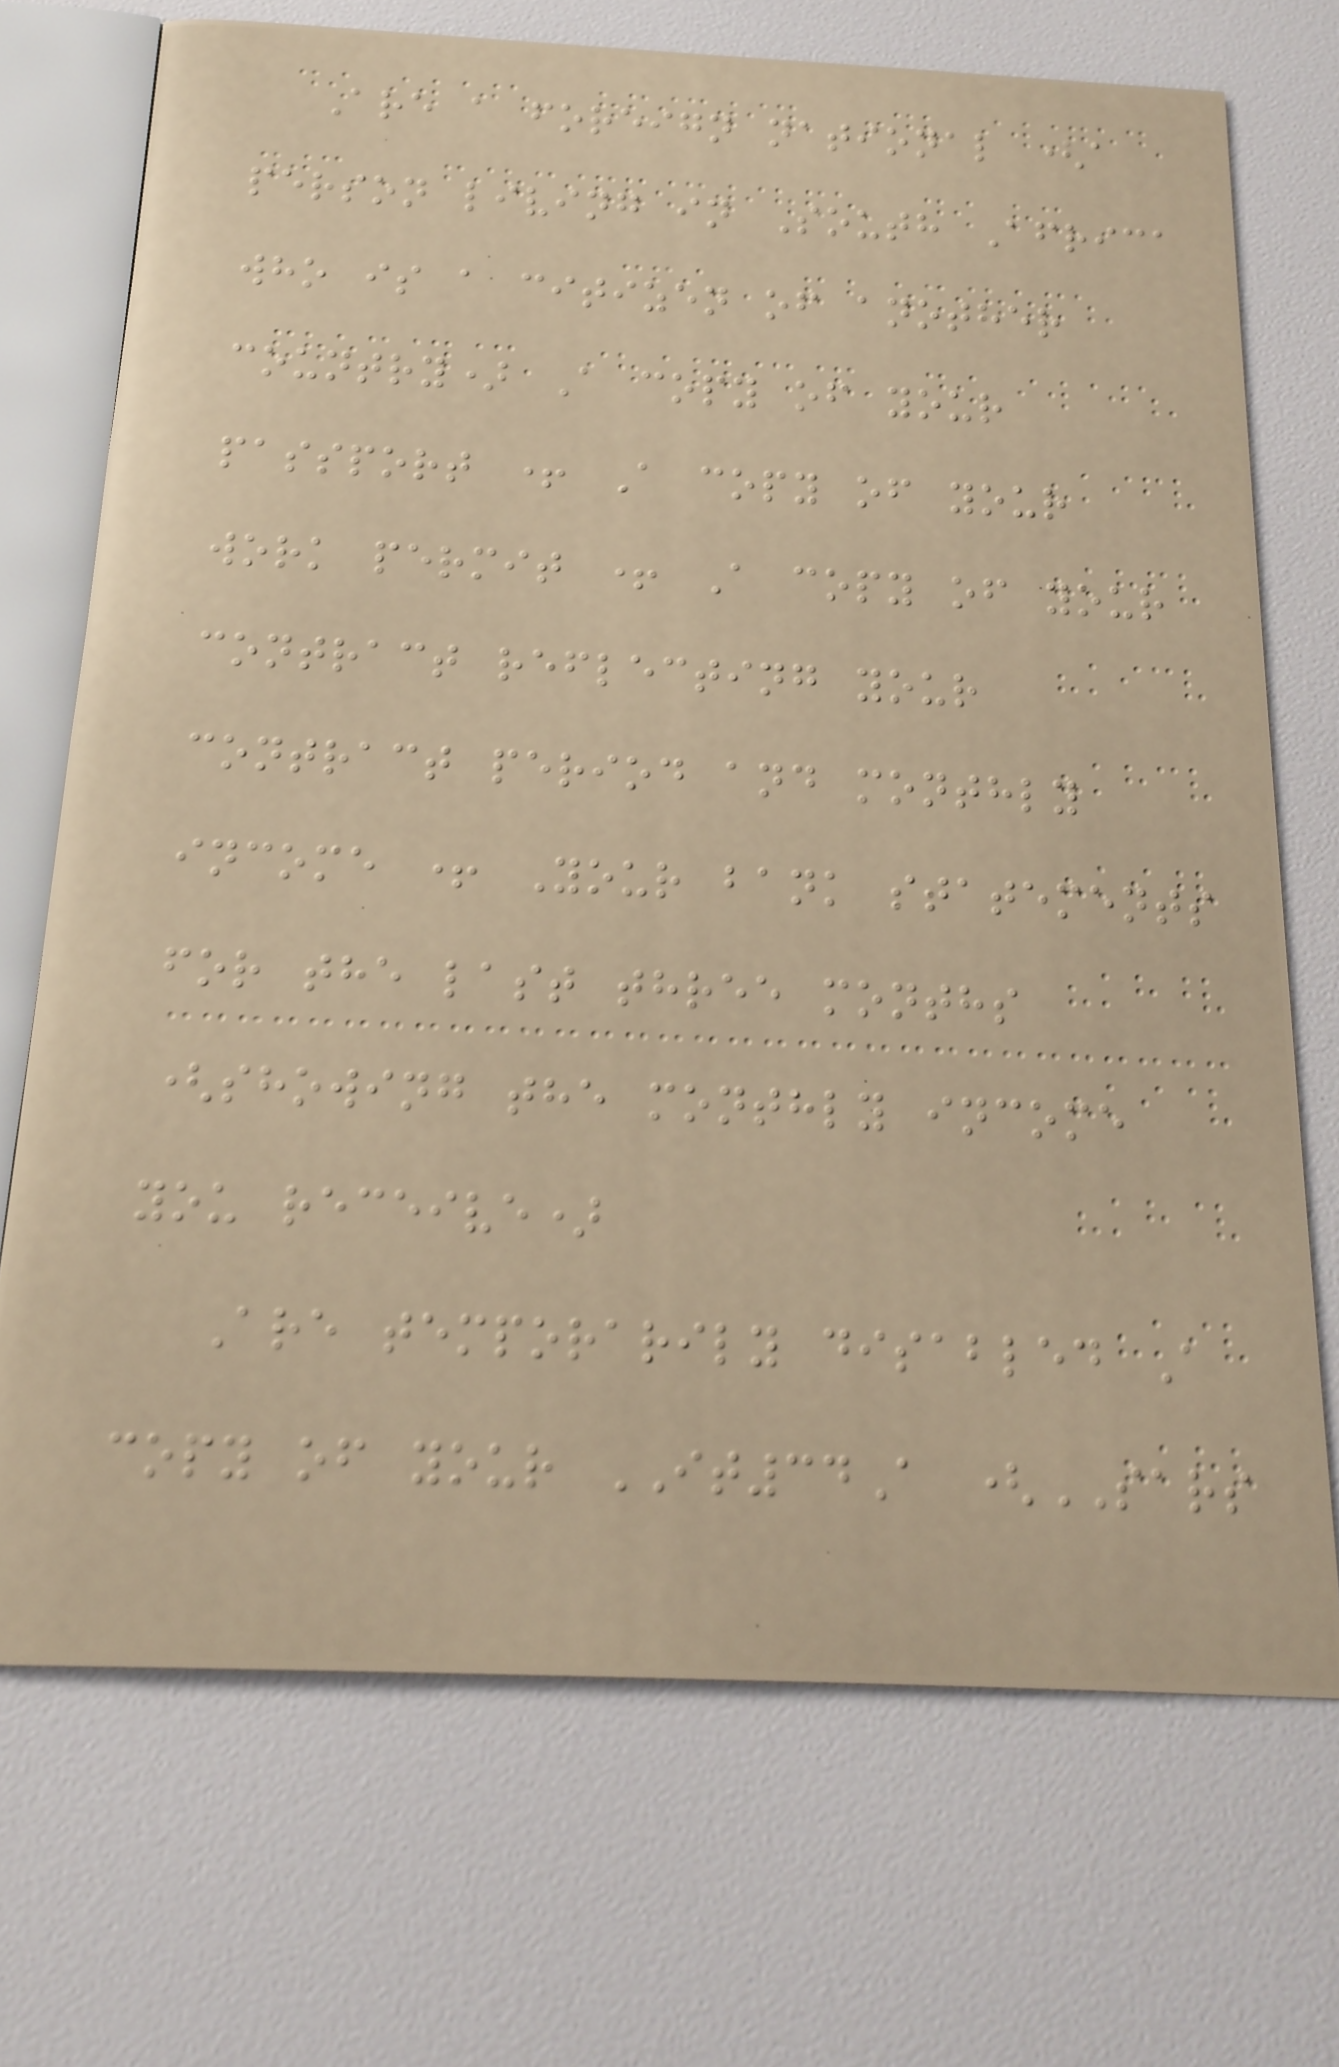Are a foreign national (a
person living in South Africa
who is a citizen of another
country) A copy of your
passport + A copy of your
work permit + A copy of your
contract reflecting your
contract period and monthly
income + Your bank statements
for the last three months
(showing the monthly income
you receive)
Are temporarily disabled A
copy of your IT34A (SARS
